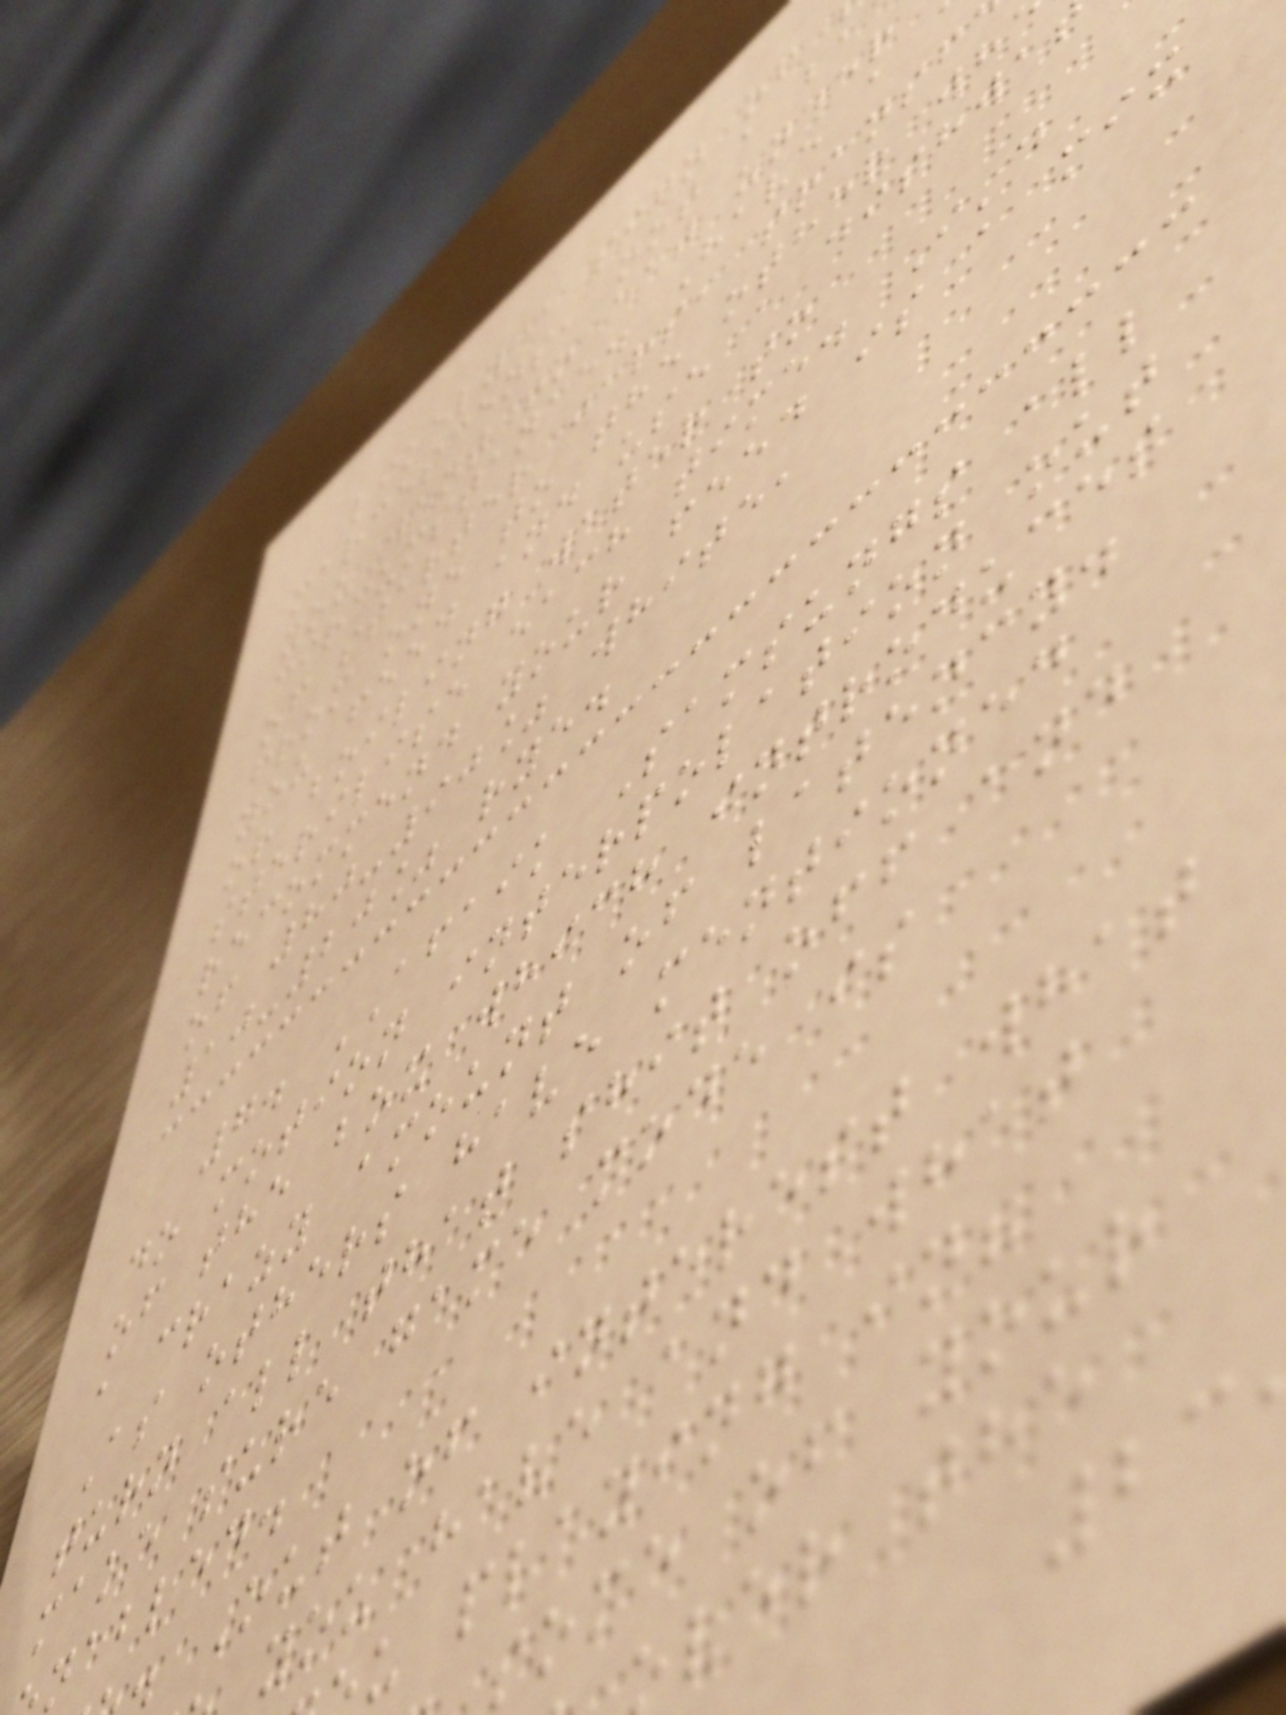likely a sign of
marcescens, not a ba
you want to eat under
circumstance. Have a
of starter jars, transf
from one to the other wh
you feed and use a dishwa
or boiling water to
sterilise each time. I'd
recommend your feed is a mix
of 80-90% white,
10-20% rye.
7. AFAIK Samsungs all
do motion interpolation out
of the box which introduces
a crazy amount of latency.
As others have mentioned
turn all that shit off and
make sure game mode is
nabled.
Out of interest what
you have and what
u playing in?
some of your
ver the
